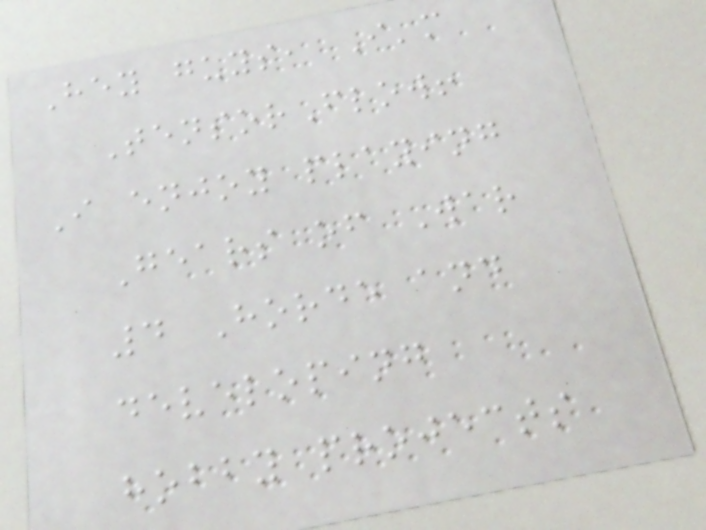Hey guys, I'm
TensorFlow!
I enjoy playing
Gears of War
4 Horde and
developing
hobby projects
